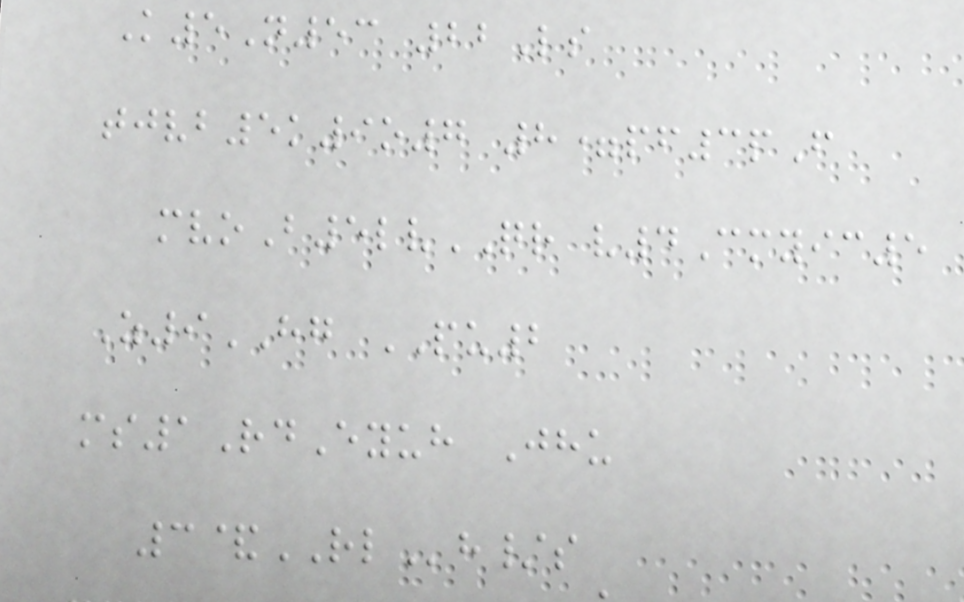K5N53 22Ls
tjvb5k9o7 8=pf3pF
mvoB5lvQR v4Cmyic5
Z9HG PU2
ms1RdEyuh Jhu
3&RLh/s
